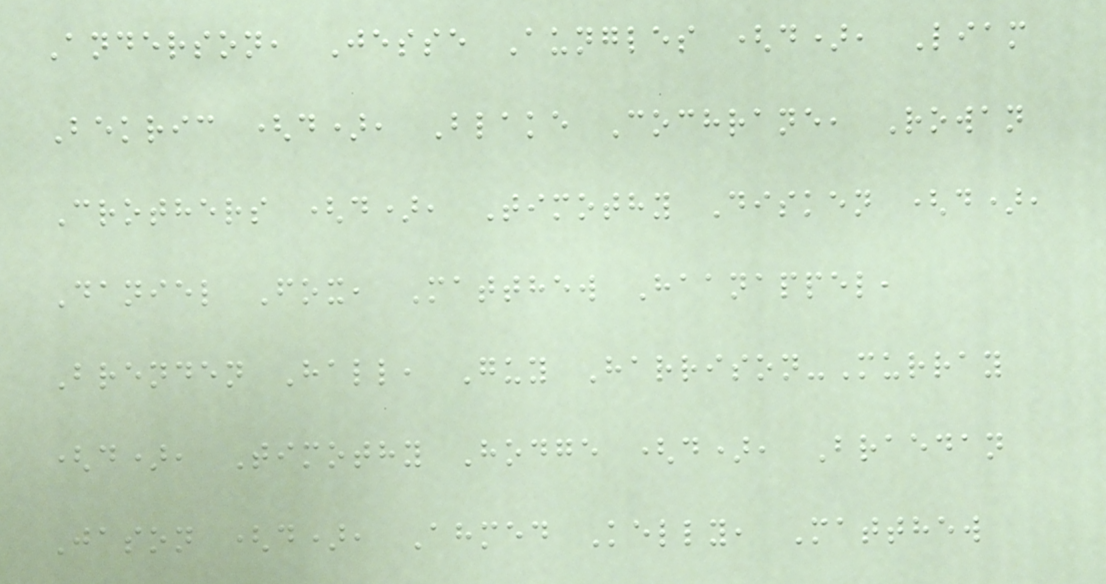Anderson, Jesse Aungles (d), Liam
Bekric (d), Blake Cochrane, Rowan
Crothers (d), Timothy Disken (d),
Daniel Fox, Matthew Haanappel,
Brenden Hall, Guy Harrison-Murray
(d), Timothy Hodge (d), Braedan
Jason (d), Ahmed Kelly, Matthew
